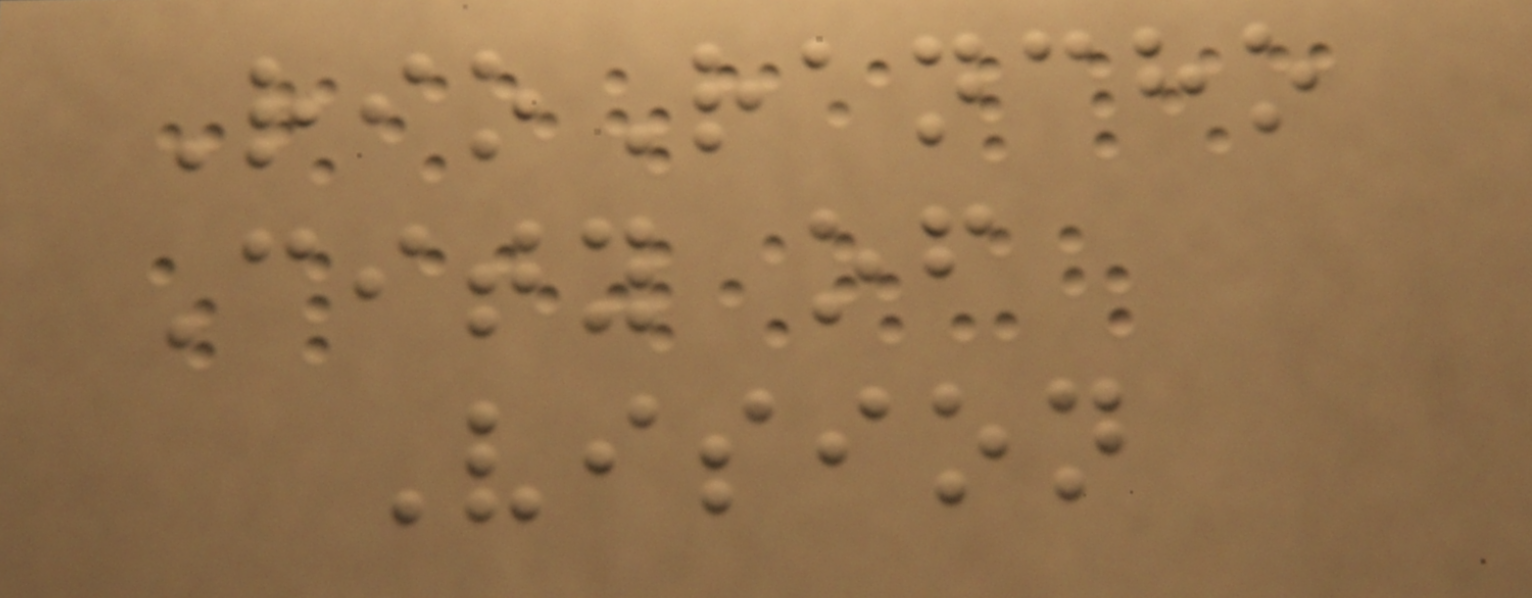RioRancho
City of
Vision
